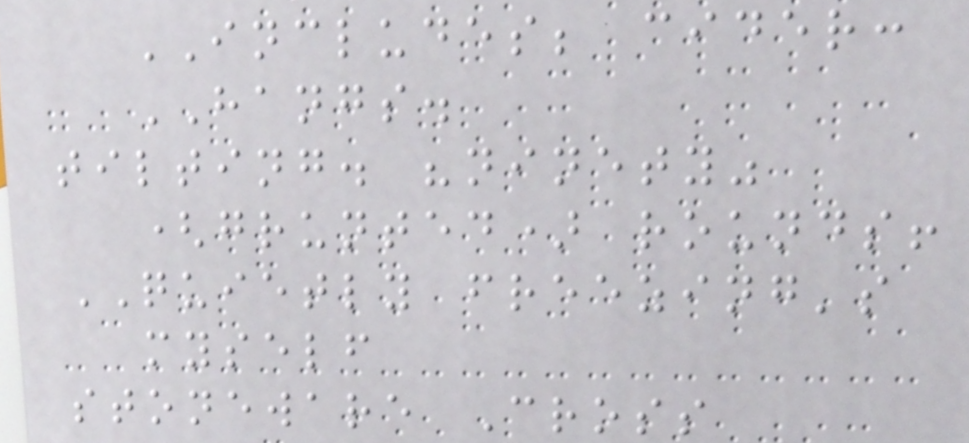INCLUDES; cider:
HANGS.
tilting. "ninety"
(grunted) rounds!
QUIETLY freezing's
myself
stoneware Cross
